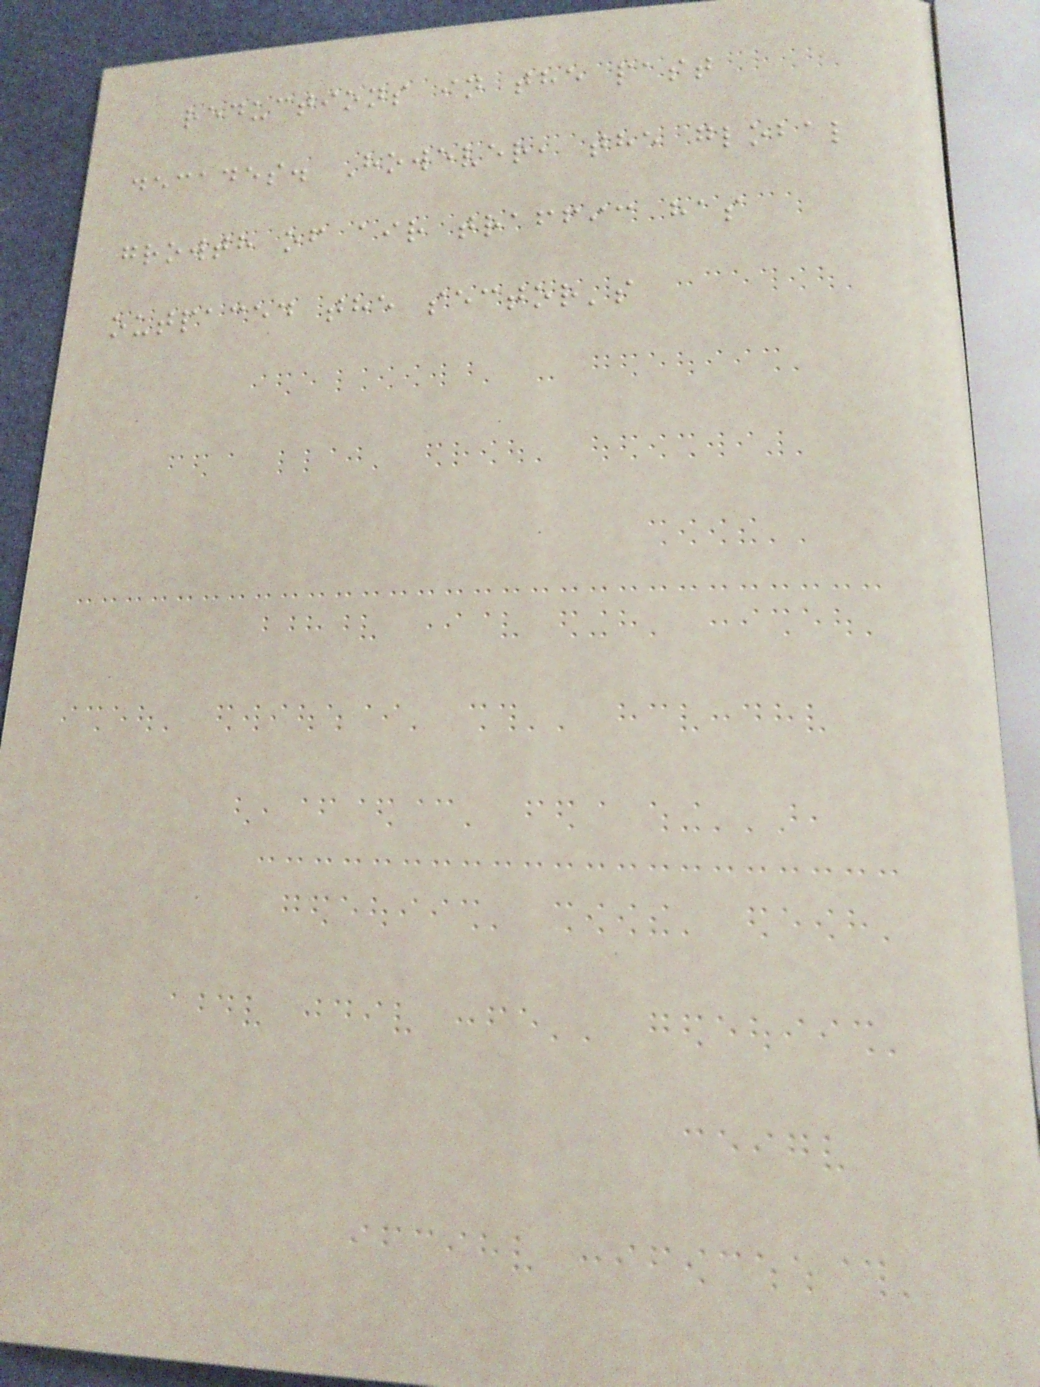reductions in the past
decades. However, the global
growth of air traffic has
outpaced the sector's
